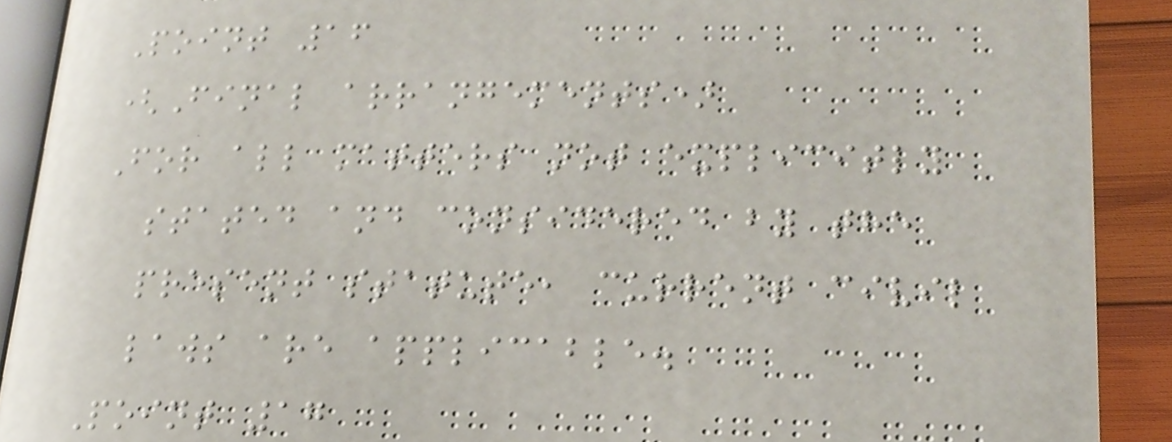Point 16
(Final arrangements)
For all matters not explicitly
stated and considered by the
present statute, current civil
laws are applicable.
Point 17
